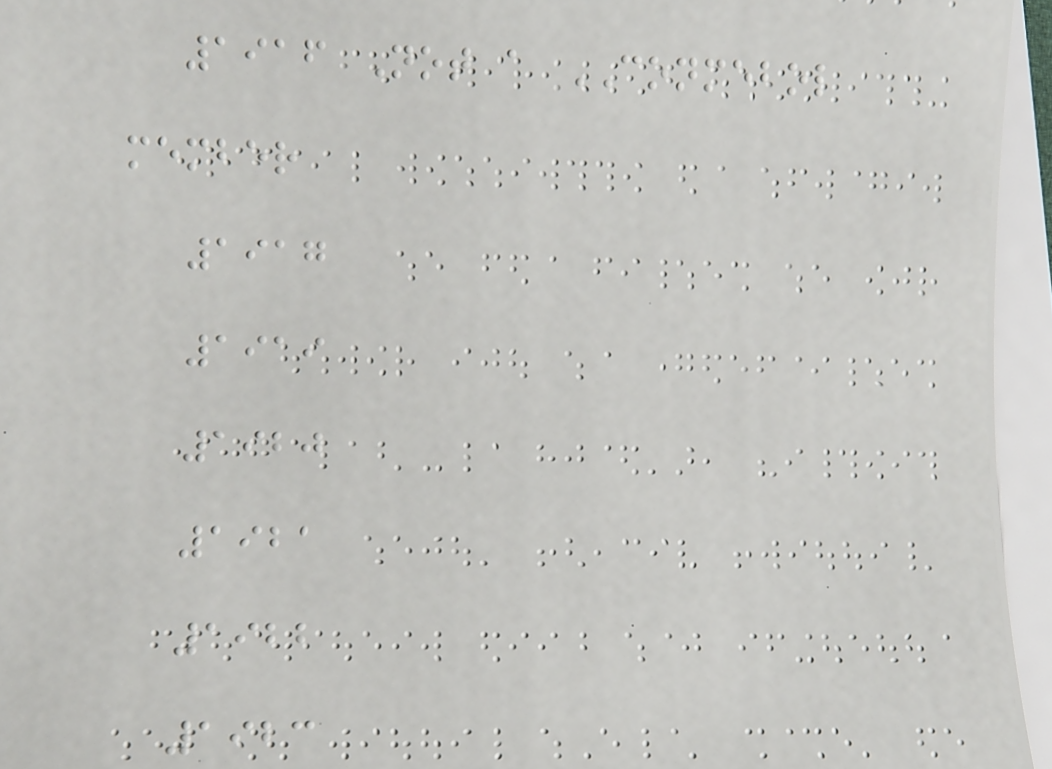1916 Not a CONMEBOL
member
1917
1919
1920
1921
1922
1923
